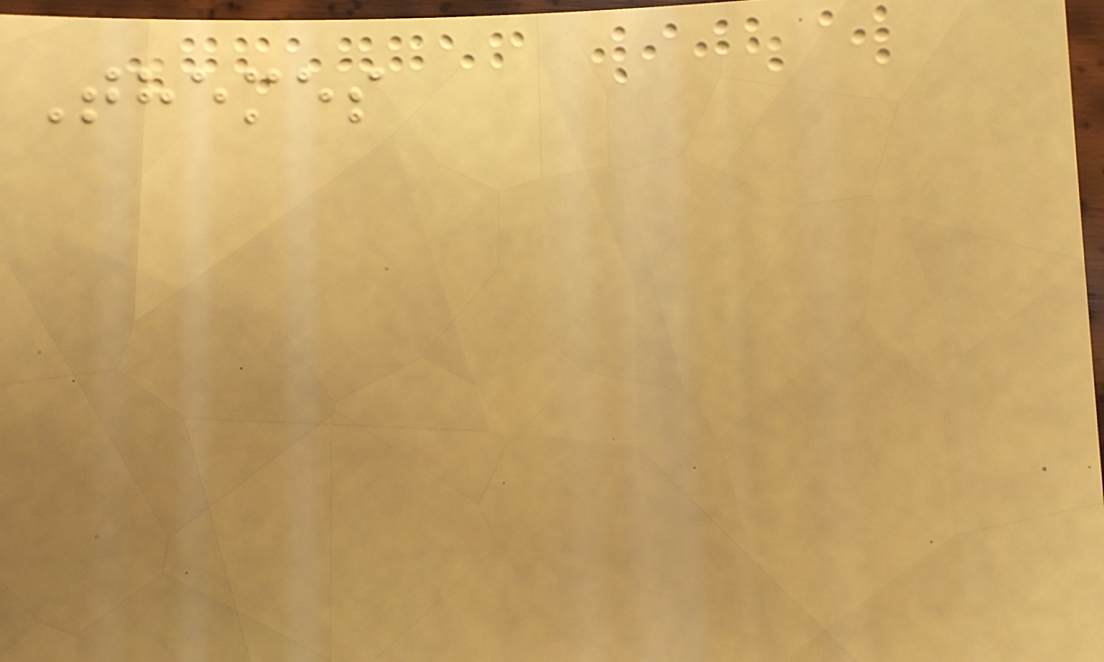Themes
